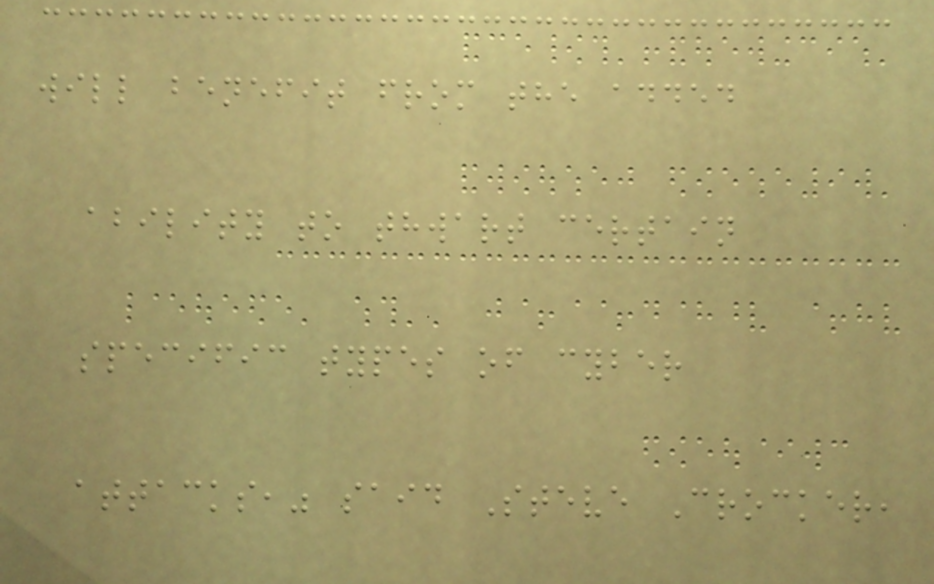will benefit from the added
ability to thwart certain
specific types of cyber
attacks," said Steve Crocker,
